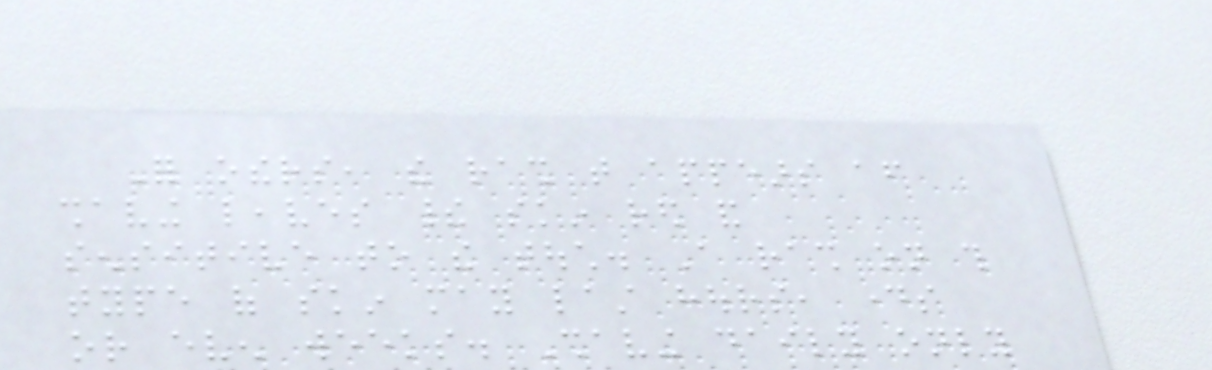For others, the rash that appears after
shaving leaves their skin red and
sensitive to the touch. A rash on this
type of skin may last hours, days
or even weeks. Shaving daily only
